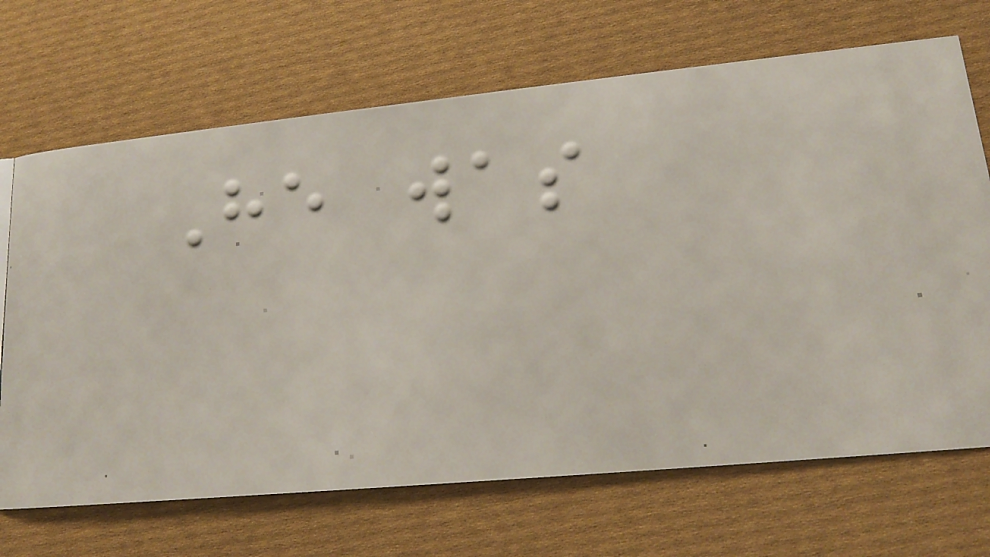He was
